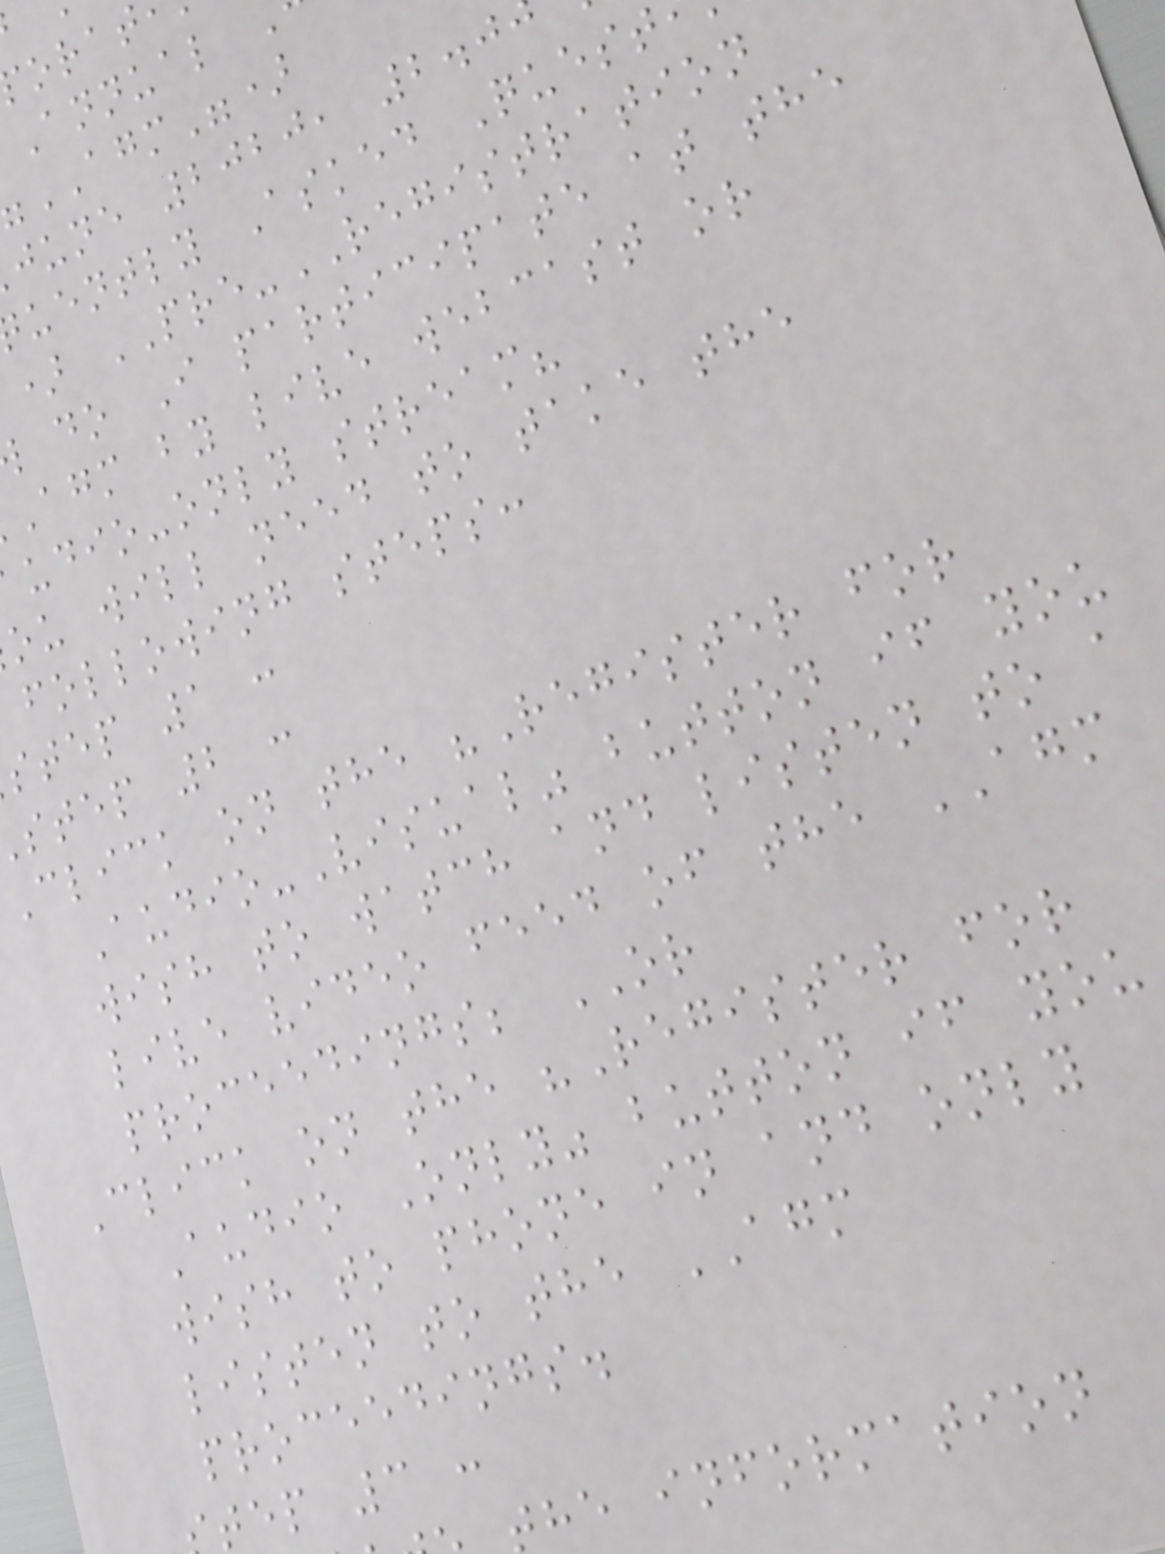AGM")
june 2020, 2.0
uently Asked Quest
) PRE-REGISTRATION
do I participate at the
agm by live webcast or
udio-only stream?
ou will need to take the
following steps:
step 1 :
step 2 :
Click on the "Register for
Audio-Visual" button if you
wish to watch and listen to a
live video feed of the AGM
proceedings; OR
Click on the "Register for
Audio Only" button if you
wish to phone in and only
listen to the AGM
proceedings.
tep 3 :
he information
